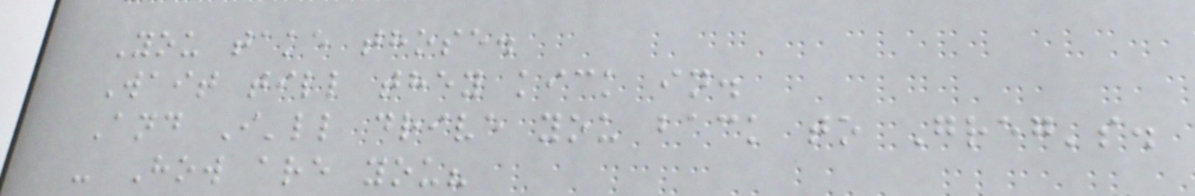You take those.
Wait till they kick in.
And I'll drive you back to Greg's.
- How are you?
